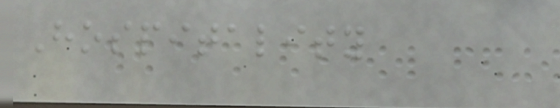Hospitality
